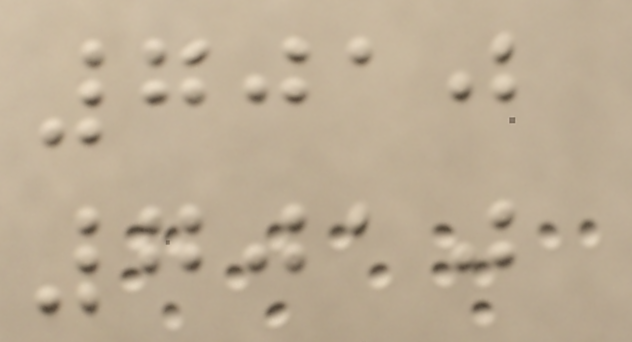7010
7010
